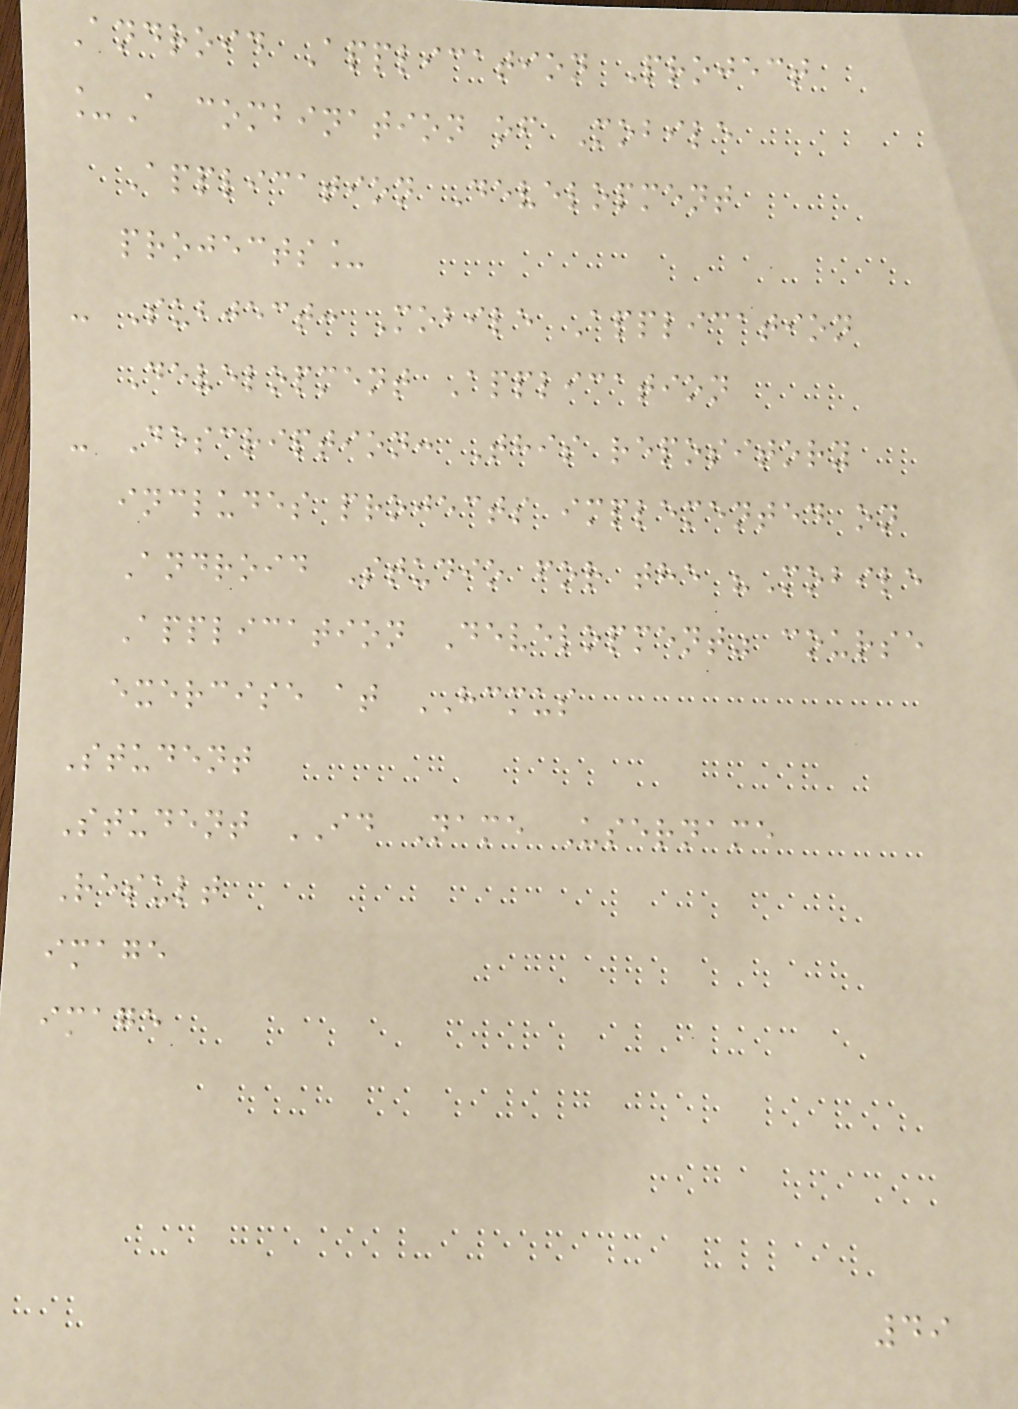Android Application Project
_A combination of Mobile
Application Development
projects_
- Subject: Mobile Application
Development Application
- Description: This repository
includes projects implemented on
Android Studio for the "Mobile
Application Development" course
exercise at HCMUS
Student
Student ID Name Username
Result
image
image
49
